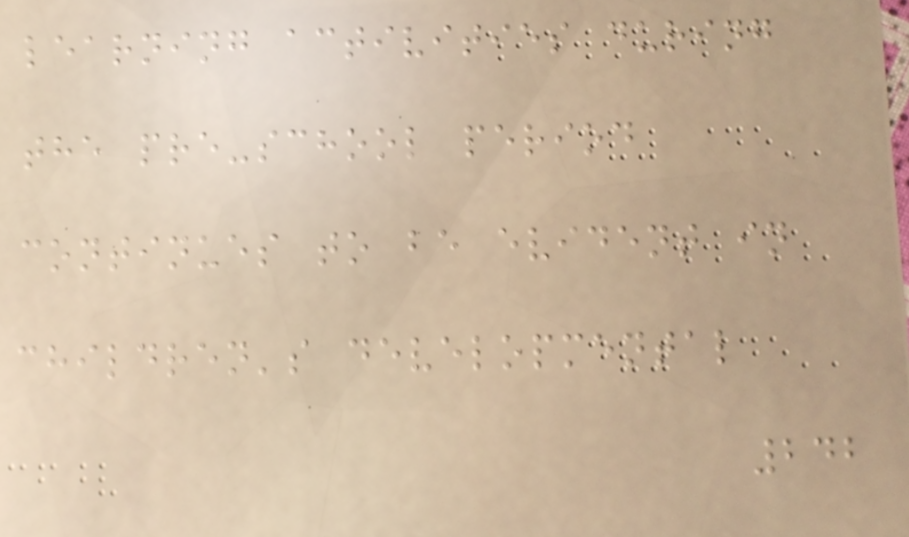learning activities during
the pre-school period
continues to be evident in
children's developmental
242
